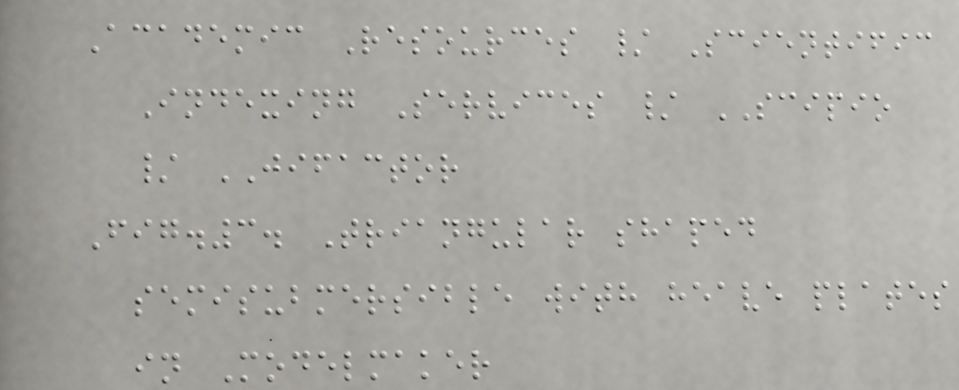Academic Resources / Scientific
Indexing Services / SCIPIO
/ JIFACTOR
Fig.3. Triangular shaped
semisubmersible with heave plates
in Modelmaker
